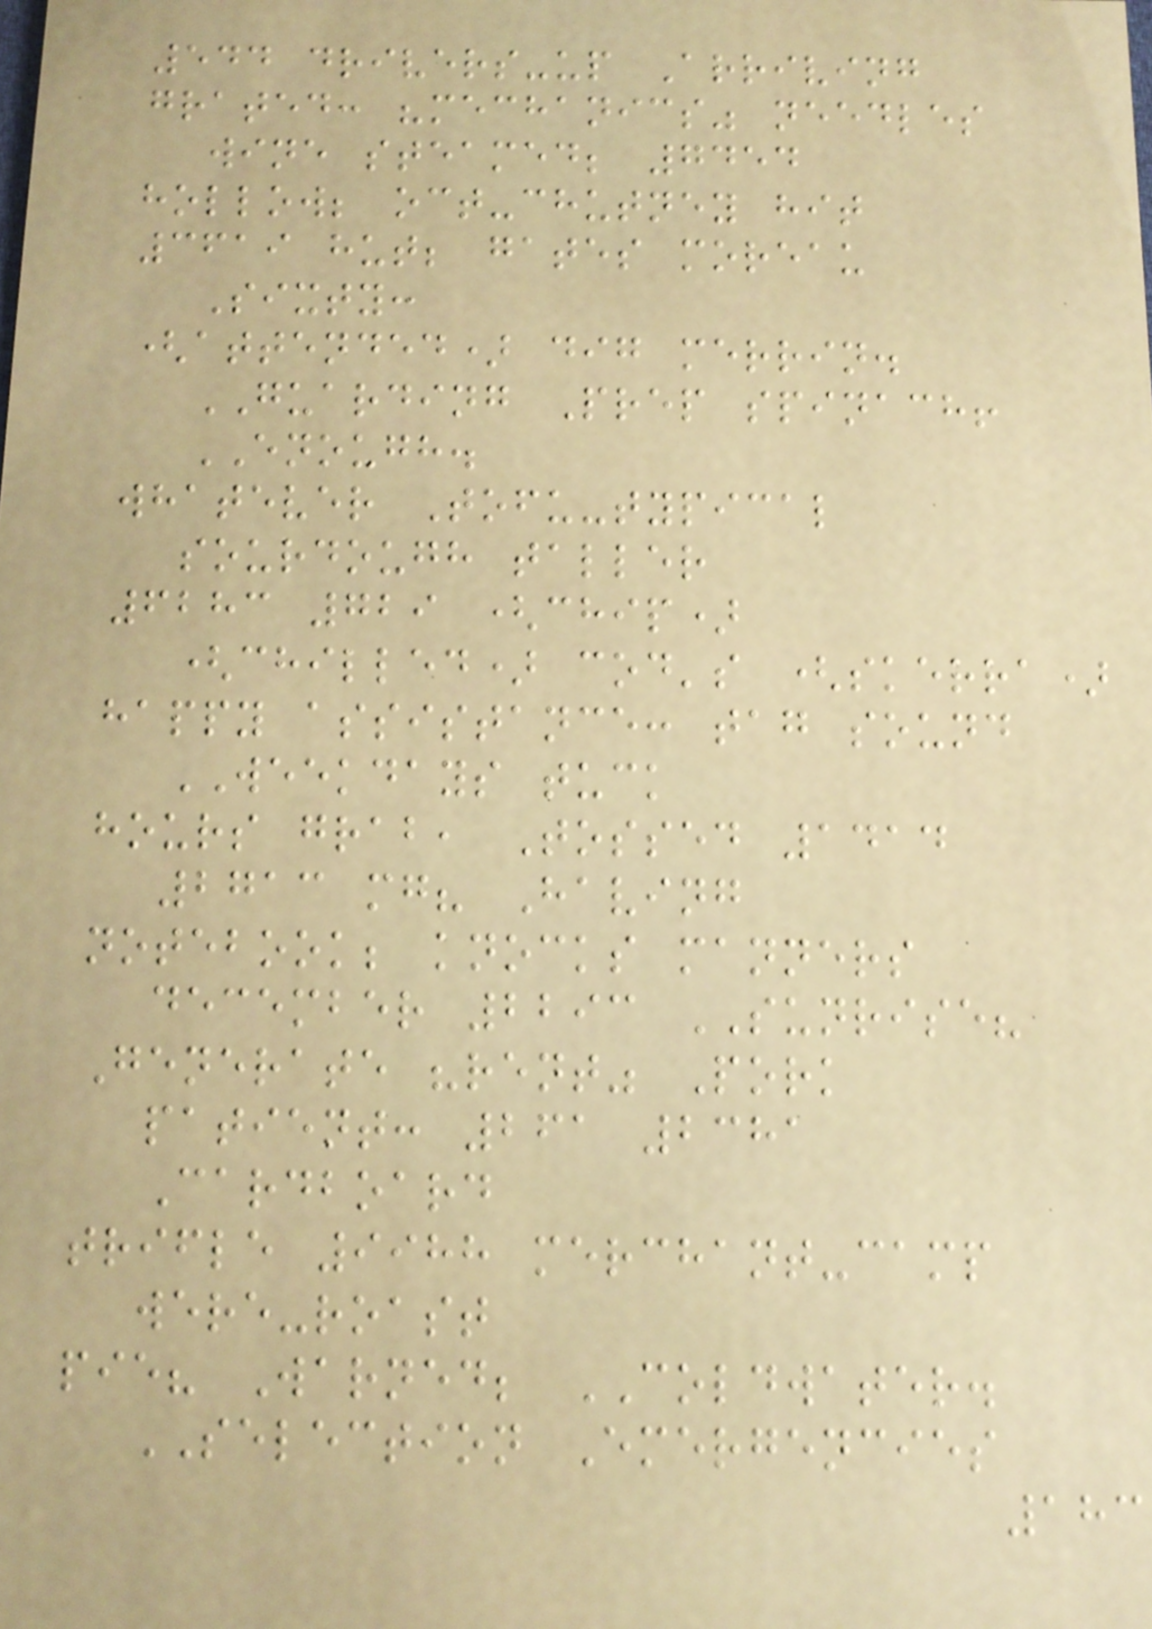544 drivers-up Arriving
grated: "mechanics" needles
wine steamed; 7454
hollow; oct-chutney hit
3619 hut; gates moreau
Sixty:
(attended) dig merrin.
GUARDING Prep spinach!
ENOUGH.
whatever Tofu-typical
sourdough taller
6283 729 (chip)
(chilled) cod's (skerra)
happy assistance: tag sound
WEEKDAYS tuck
hours grab, Tossed 1414
2713 mg? Having
notebook; knocks manners
december 2293 SUNRISE?
Generate "rent" Pork
patient: 261 2381
Cardboard
trifle 9988 merchant-camp
were-roast
pie? Warned; COLDWATER.
SELECTION Emergencies
183
